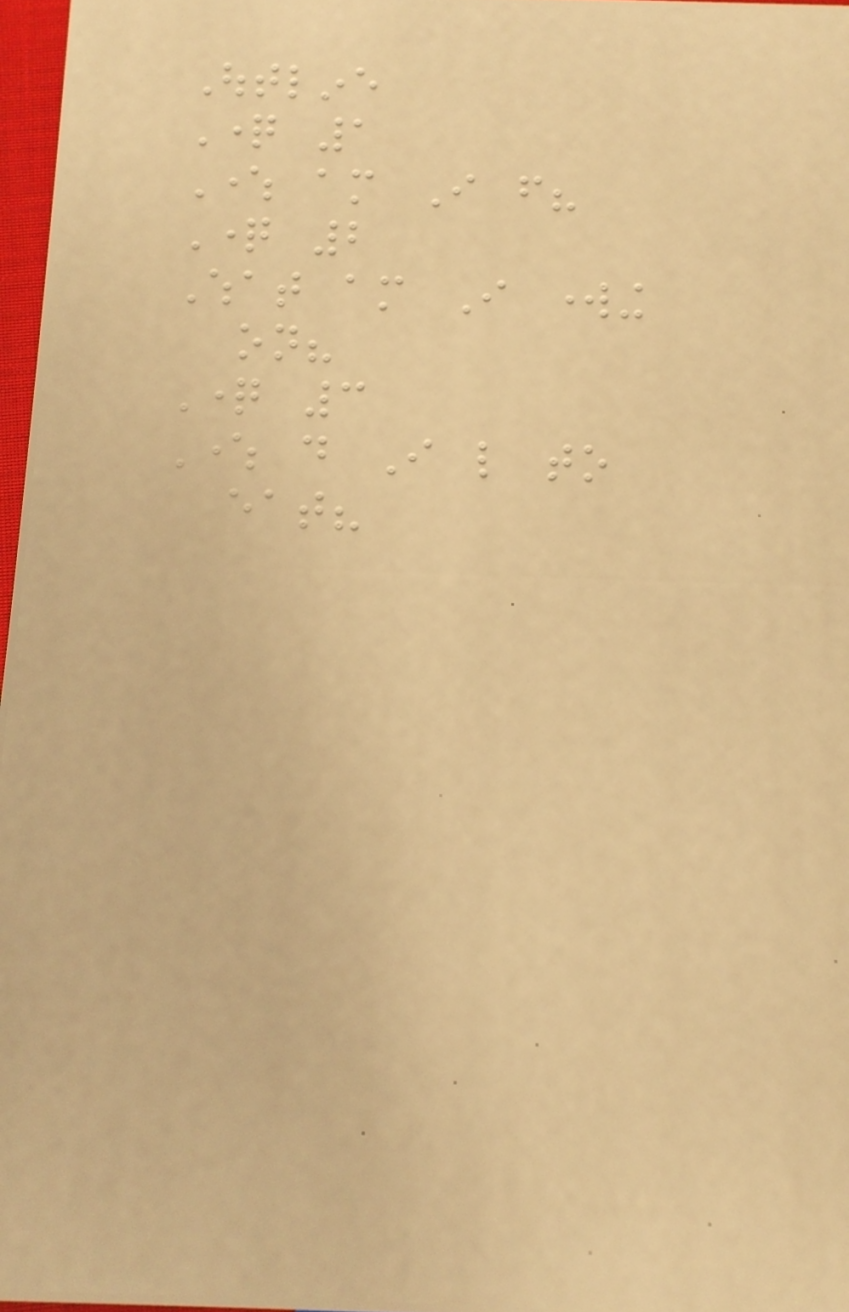Outline
Question 1
Where am I from?
Question 2
What am I working
on?
Question 3
Where do I like to
eat?
